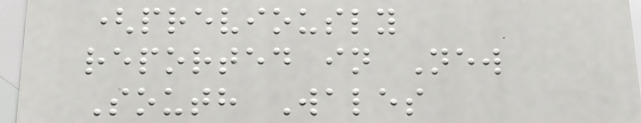(previously
reported in New
South Wales
